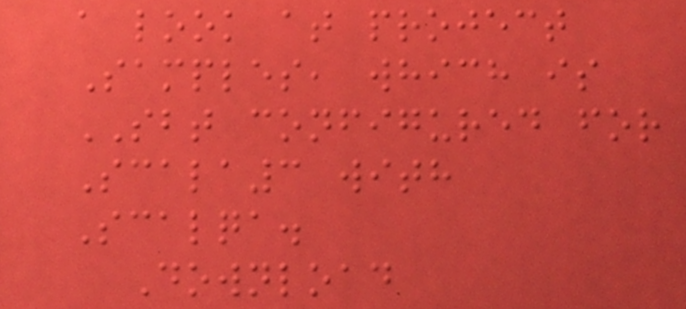a look at project
Samples, which is
SBT configured for
Scala3 with
Scalqa.
Download
